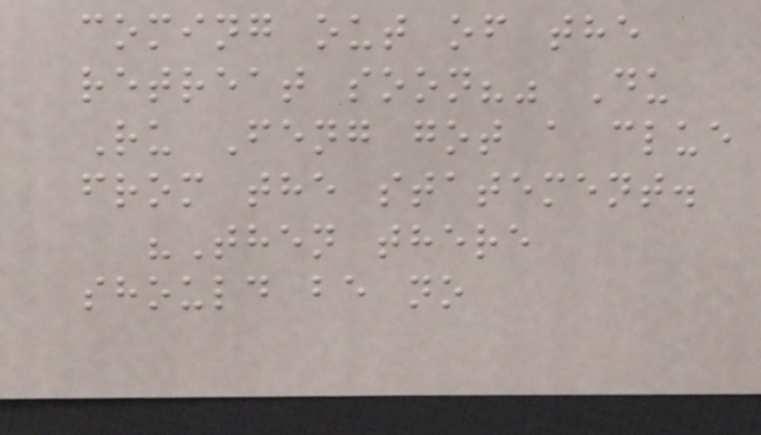coming out of the
retreat soon?" Du
Ru Feng got a clue
from the statement.
"Then there
should be no
